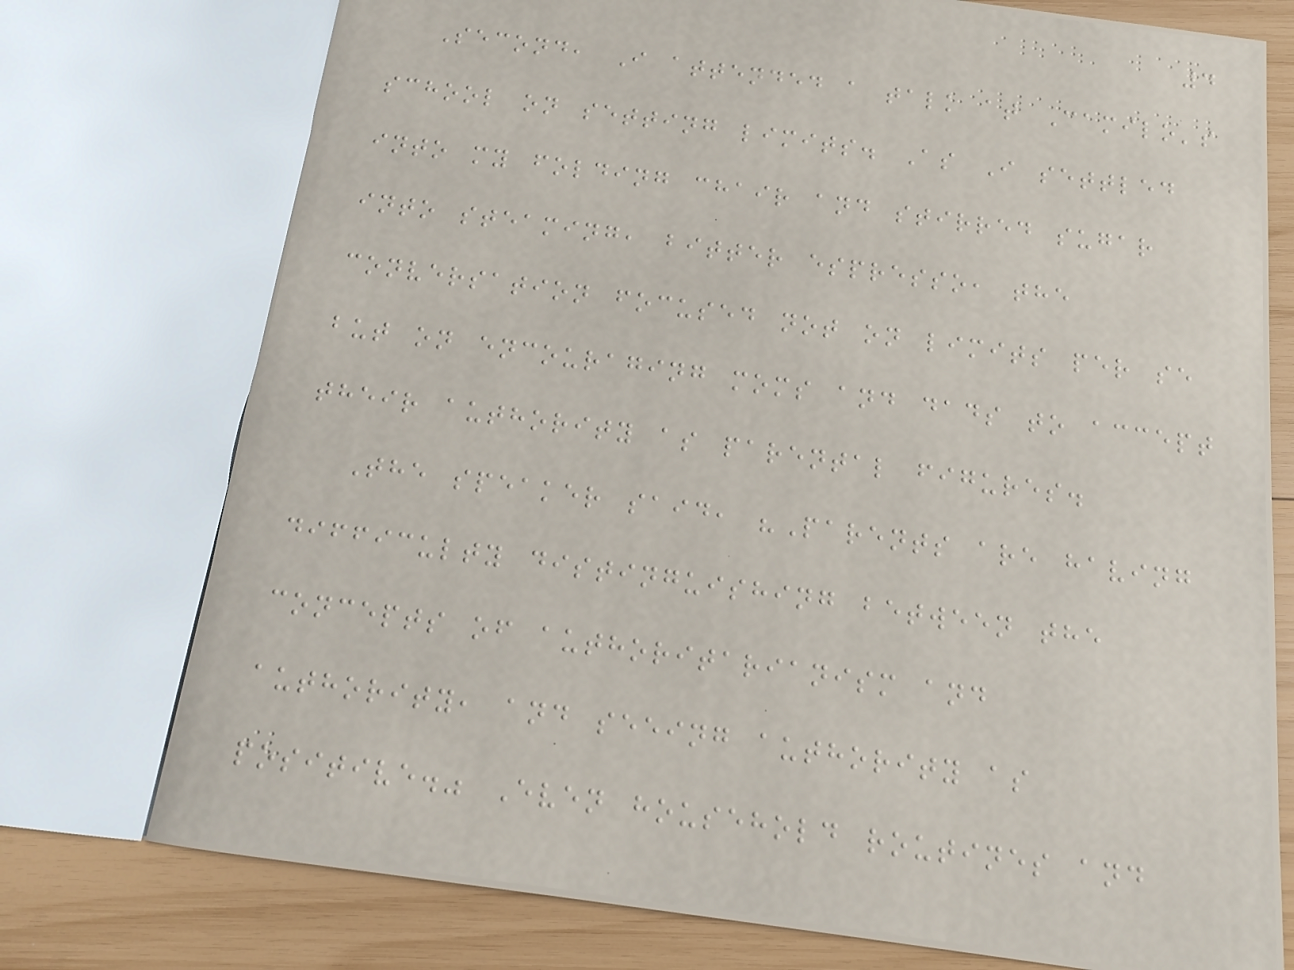4
Second, I attended a talk at Camilo's
school on setting limits. As I settled
into my folding chair and stirred sugar
into steaming, bitter espresso, the
conversation focused not on limits per se
but on encouraging moms and dads to accept
their authority as parental figures.
The speaker said, "Parents are having
difficulty distinguishing between the
concepts of authoritarianism and
authority, and seeing authority as
positive." Even household routines and
